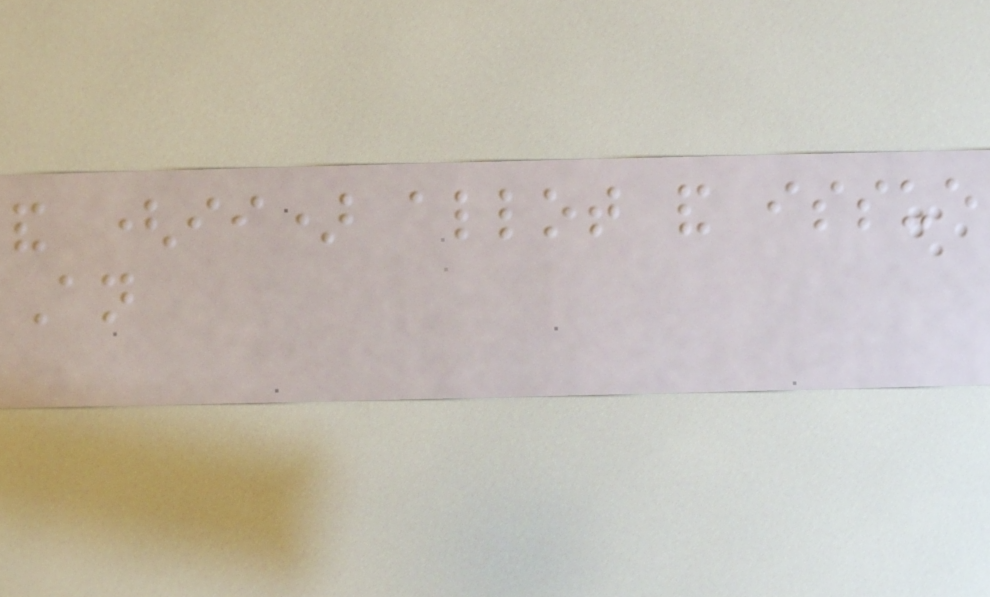and (ii) allot and issue
An
